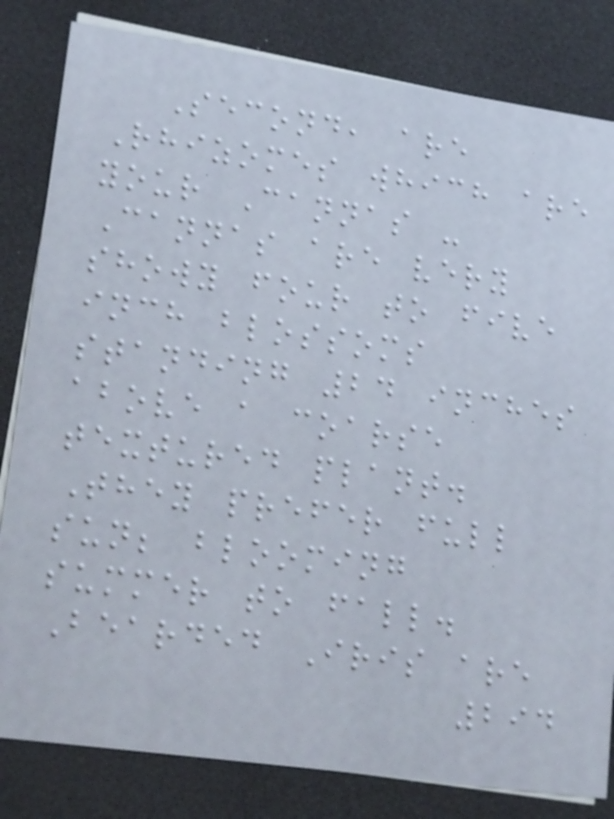Second, are
Rhizomes which are
your Cannas -
Cannas are very
showy four to five
inch blossoms
standing 24 inches
above a coarse
textured plant.
They prefer full
sun; blooming
summer to fall.
Bearded Iris are
294
